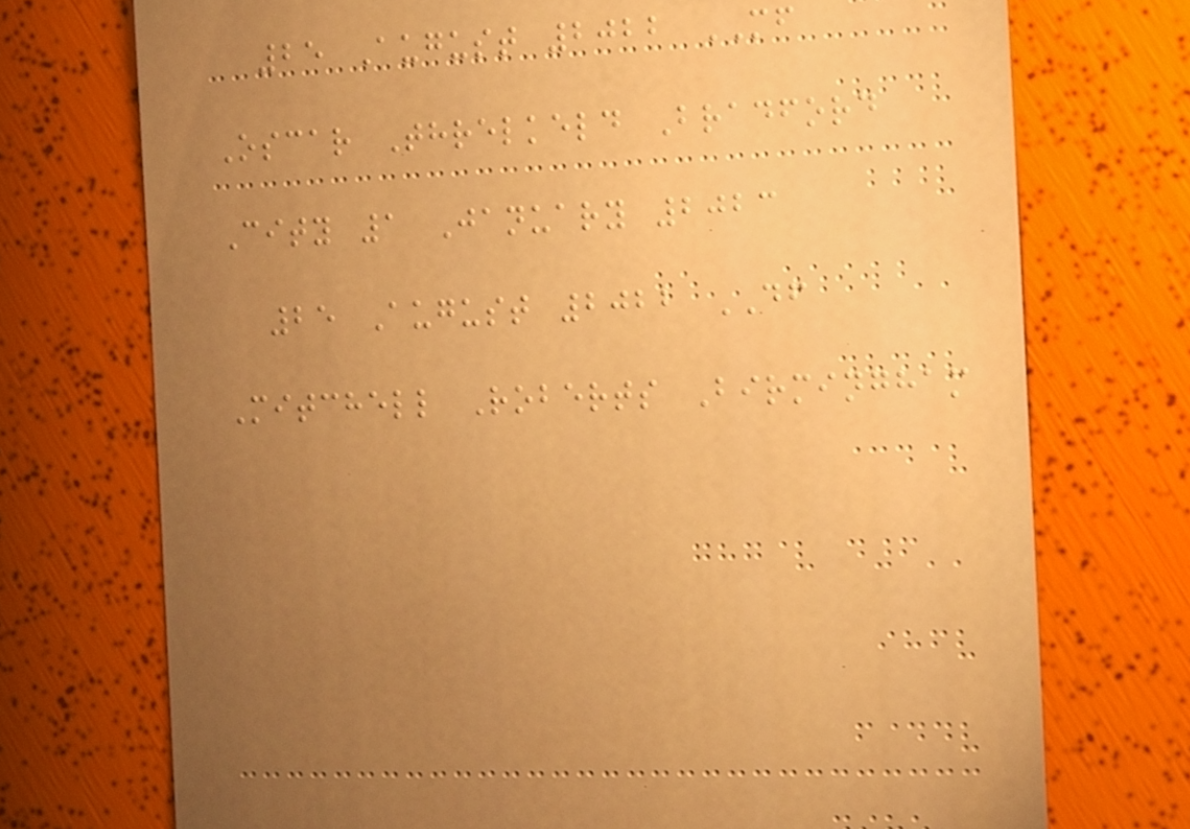25 August 2022 MF
Oscar Threlkeld Bradford
City 1 January 2023
25 August 2022 DF
Mitchell Roberts Birmingham
